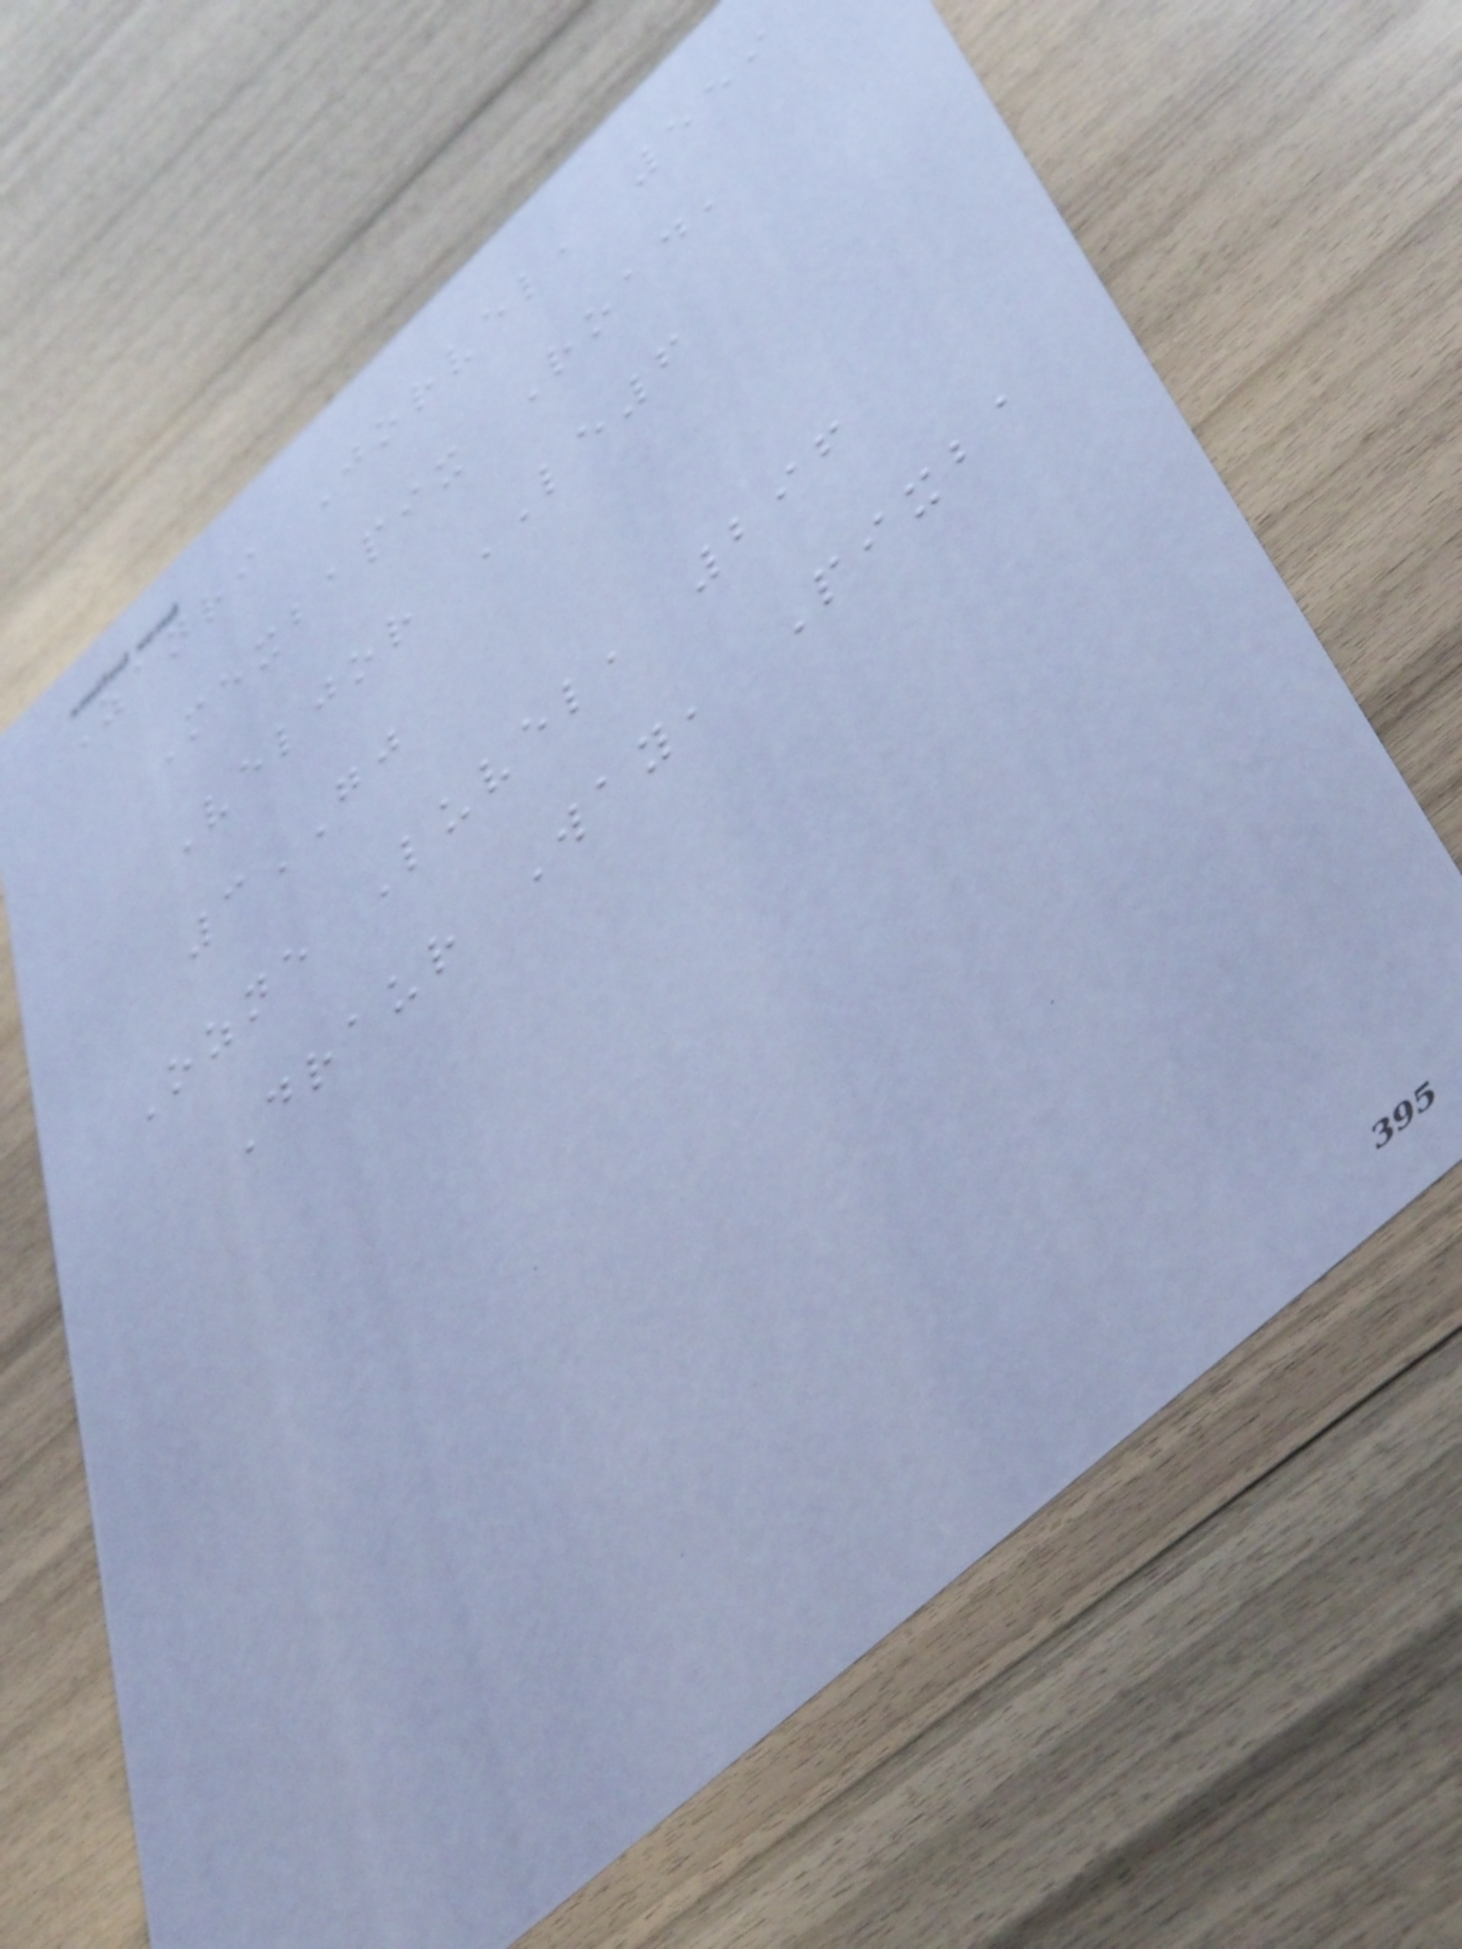Zanri Jorvel, 559
Mexbapix Road,
Veljor LE6
3GJ
Ozne Luvel, 296
Draur Way, Pixba
